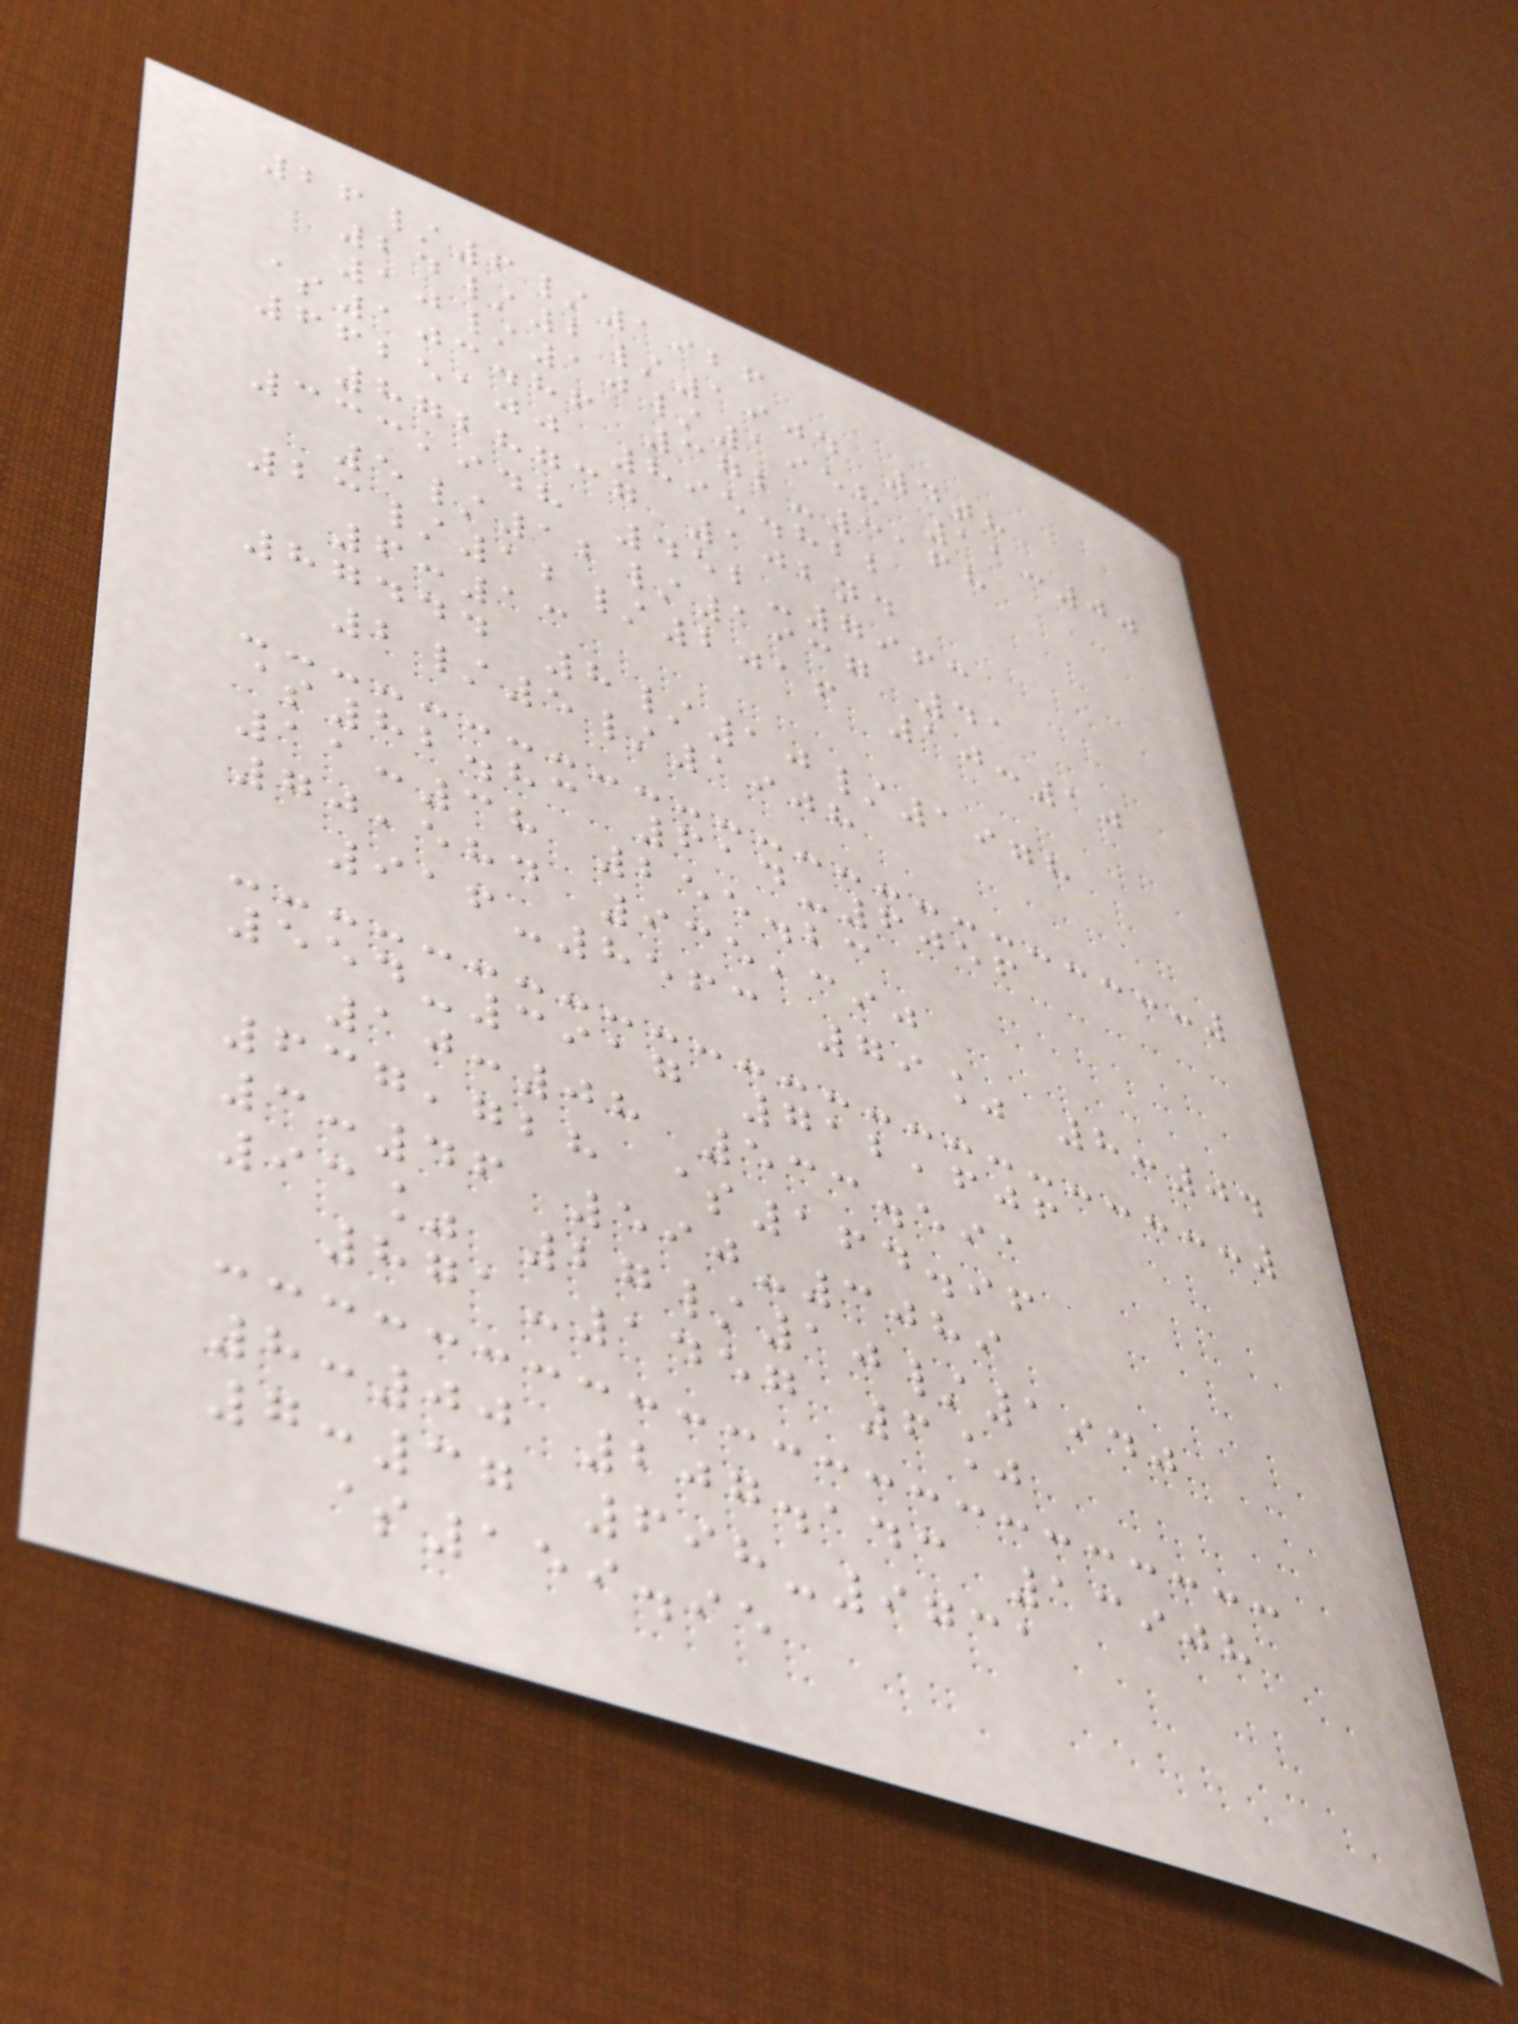26/6/1926
24/2/1904 4th
10/10/1958 11:00
$103.86 372-3168
6625100 895.822
8728737 102nd
333,948 452-7963
5/12/1937 41
23/12/2016 10:10
6:13
87444 8/10/1978
2/5/1908
$82.83 614-6056
11:38 255.23
70,584 935,390
916-8563 79% 8:04
554-3917 712,606
10:08 533.591
637,728 $164.96
3:46 590-3089
93% 27/10/1940
871-1457 6%
8:00 207.143 13908
7:37 698-9731
$159.95
